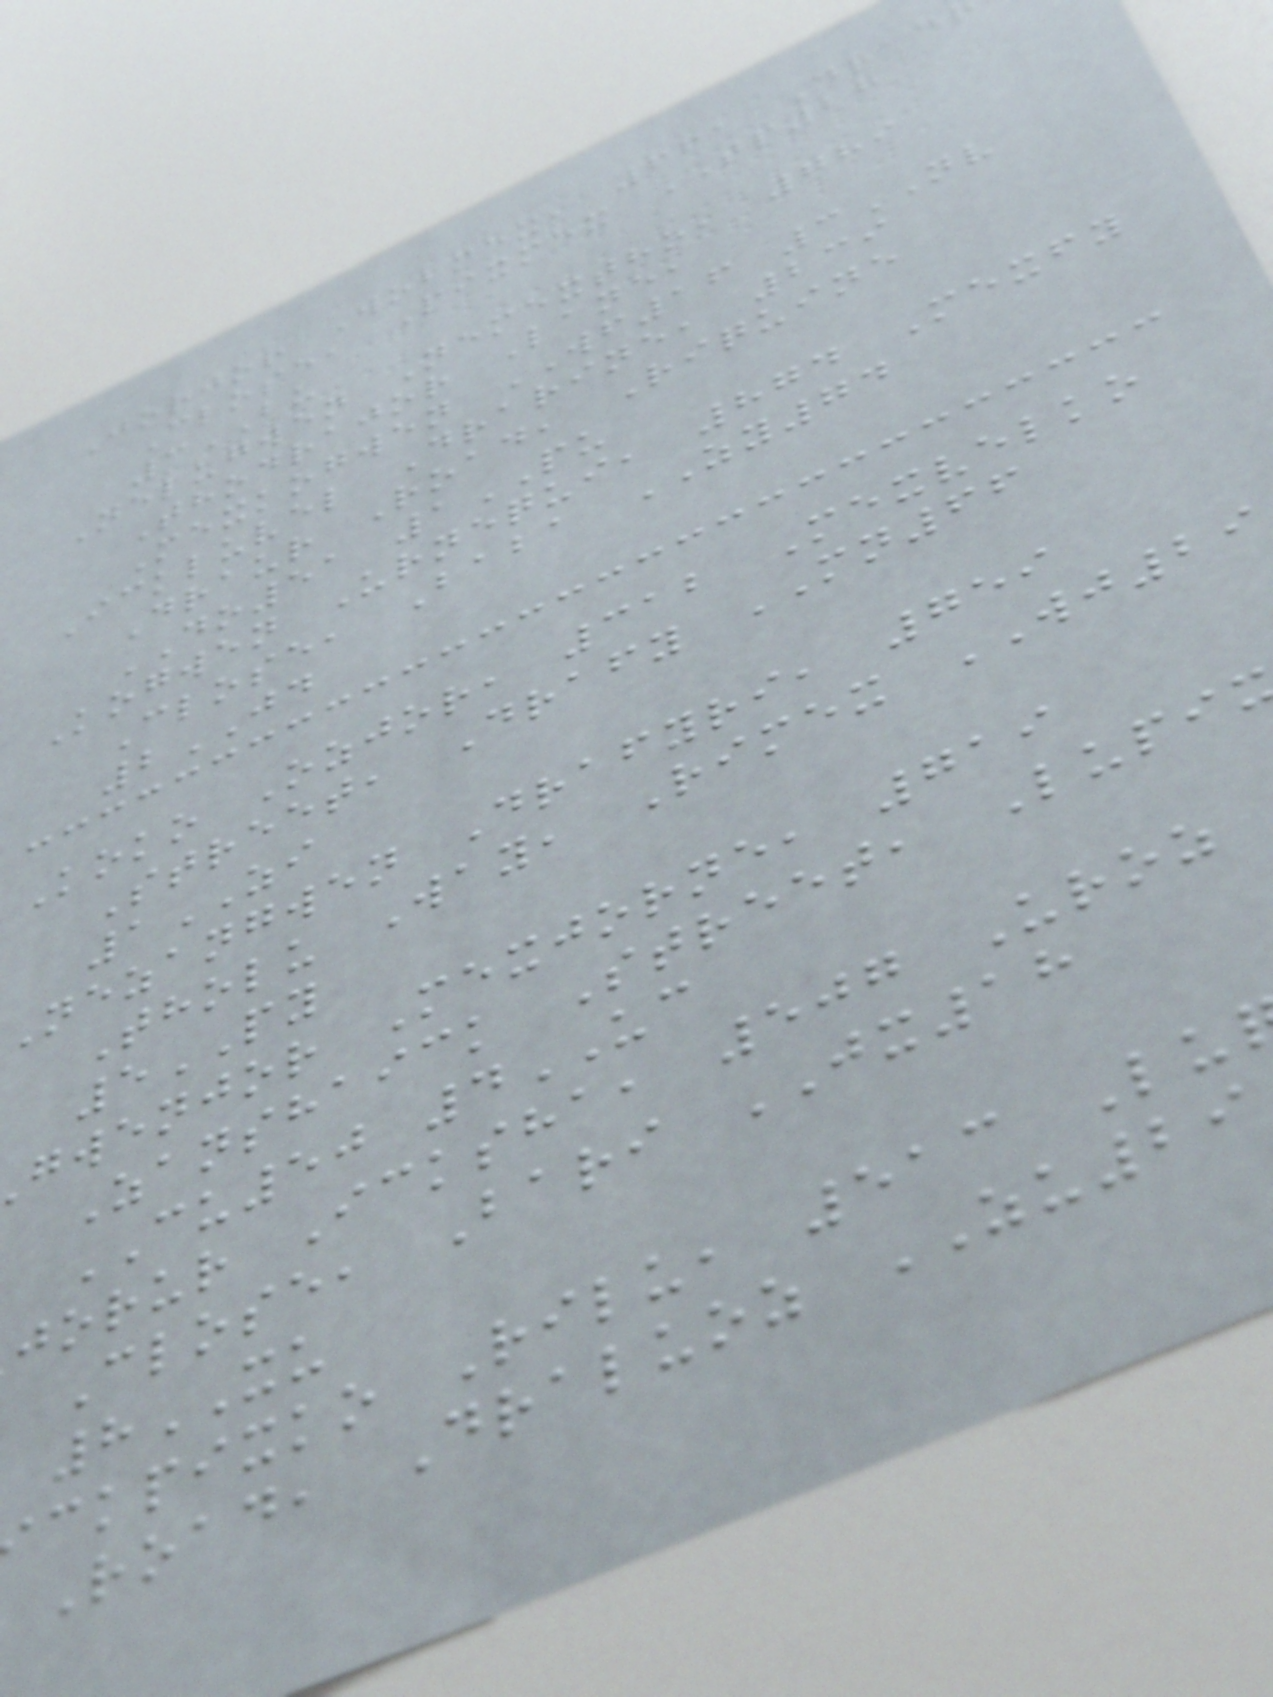Jorjor Wobmex, 661 Drad
Close, Pixmex TP28
3BU
Nelugwen Nemextho, 789
Thodrajor Lane,
Mexkogwen WF16 3NV
Ickluvel Drarine, 239
Draur Road, Riquine
DO51 1PU
Kogwen Urnequi, 874 Mexfy
Close, Baba ZY74
2JD
Koko Ozjor, 312 Mexvelko
Street, Drafy MN66
1ZI
Nezangwen Drafyri, 759
Tholu Way, Rimex WJ29
5PY
gwenjor Mexjorne, 719
Zanshaick Street, Lupi
CU50 4UC
jorur Icksha, 507 Uroz
Close, Bari JX18
8XU
ckpixko Rilu, 513 Lu
Road, Draluoz ZU29
